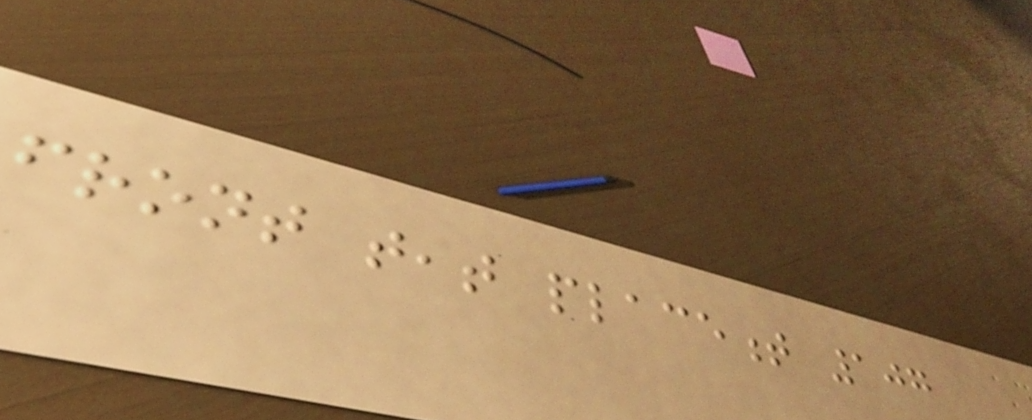front teat placement 107
